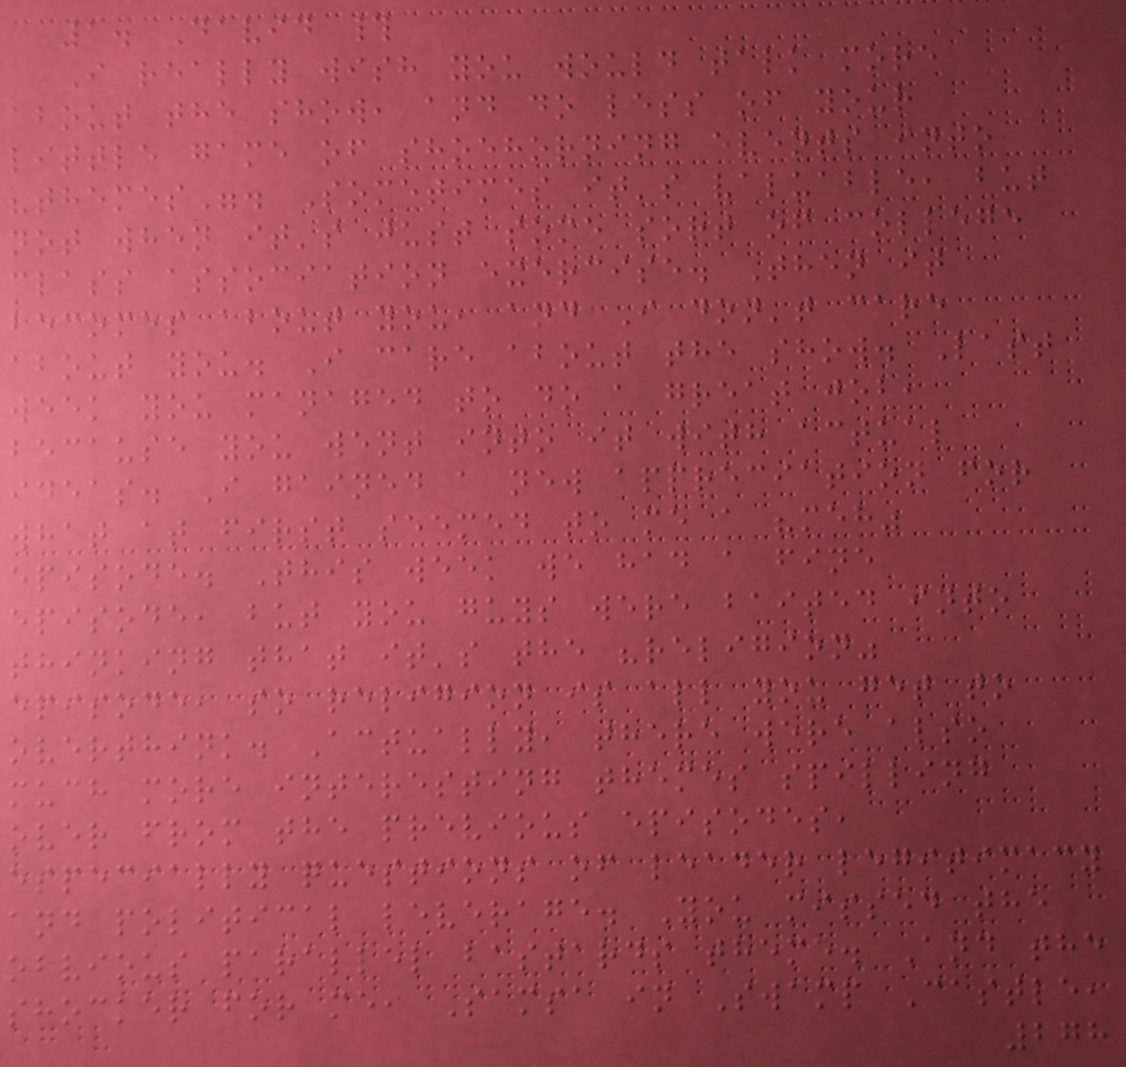1. David #
I really wish you would talk more
about the show, and do less of your
little game of shoehorning events into
"themes". Sometimes it's valuable, but
not when it's just some sort of college
class association exercise. Then it
becomes about you, and I don't care
about you. I care about the show. Last
week you managed to do a great job,
because you went into it with actual
ideas. I gained a new appreciation for
what at first seemed to me a "meh"
episode. This week we had a fine
episode, but you guys were baited into
thinking that it's the "religion"
episode, so religion is all you get to
overthink. Actually, there were also
much more interesting themes spilling
over from the previous episodes,
especially questions of leader legitimacy
and political leverage. You missed the
obvious parallel bastards theme. And the
shocker for me, Samsa in Swamp Castle,
278
